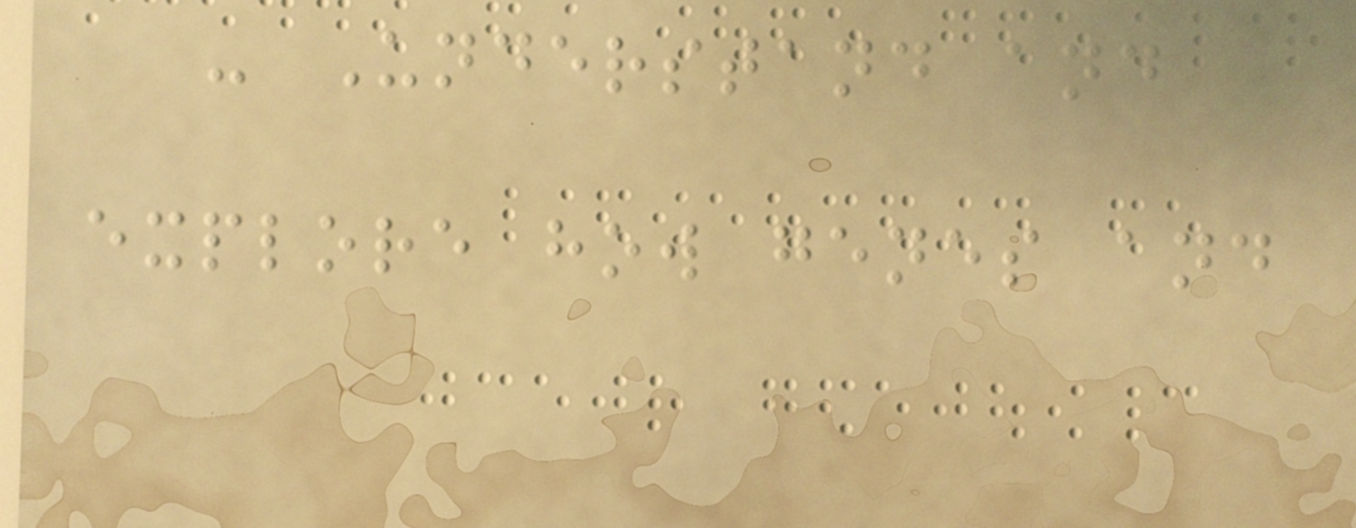- Understand and
explore how genes and
